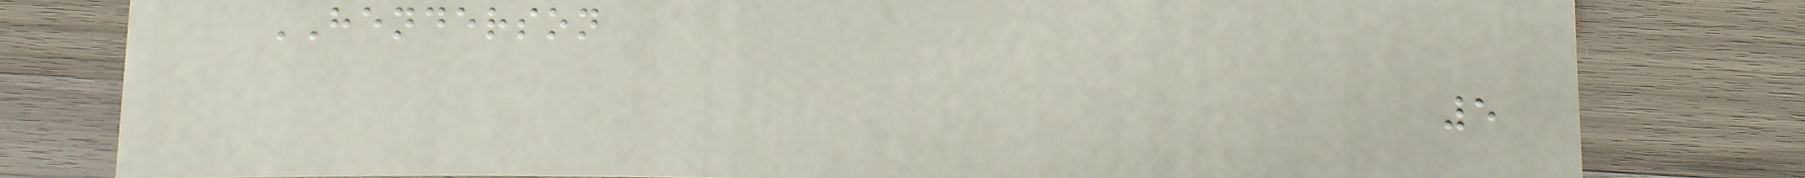HENDERSON
5
